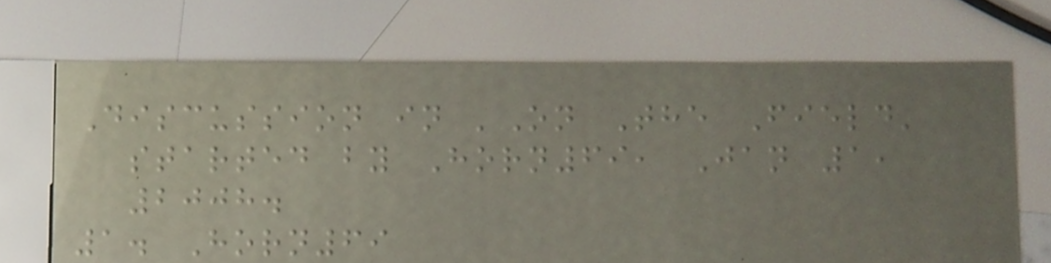Discussion in 'On The Field'
started by Horn69, Jan 1,
2008.
1. Horn69
